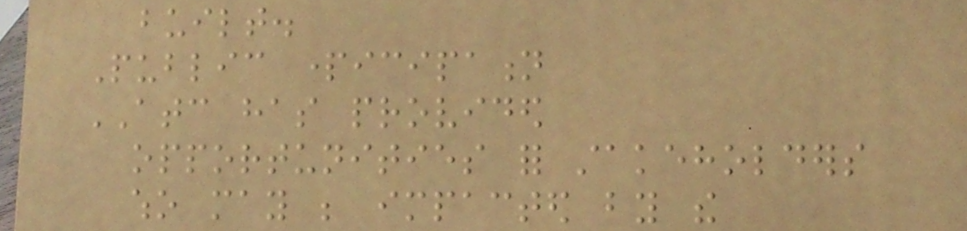built.
Public participation
ATC has provided
opportunities for stakeholders
who may be impacted by the
